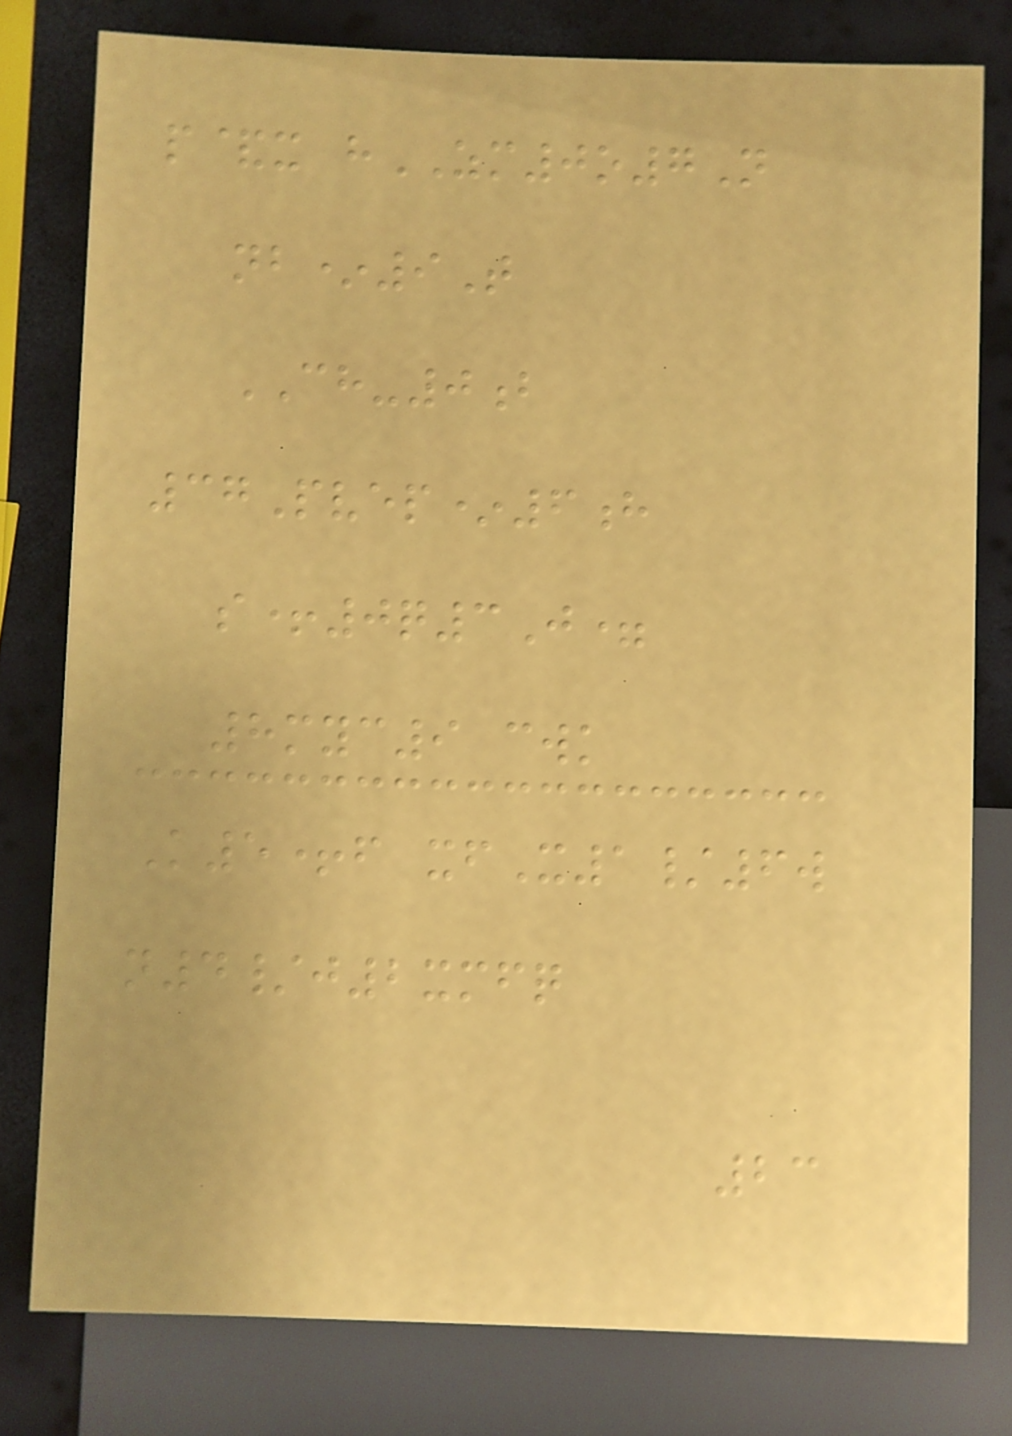p&x hZM0o7N
nb*9T
CH-0b
37Pvep*6h
s+0q3J=
8myc9 cwk
K5+f xfX1/6w
n4/j2xmfq
23
